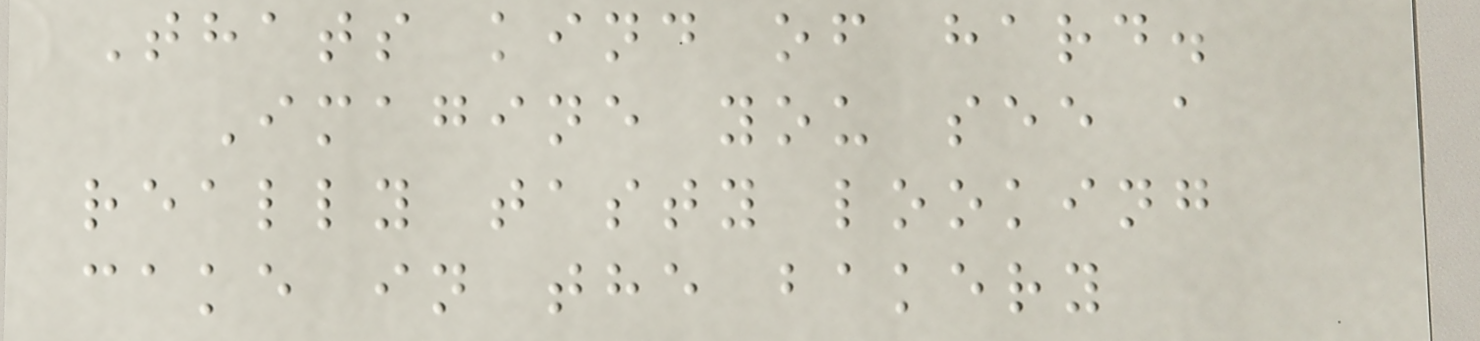Thats kind of hard.
Imagine you see a
really tasty looking
cake in the bakery
